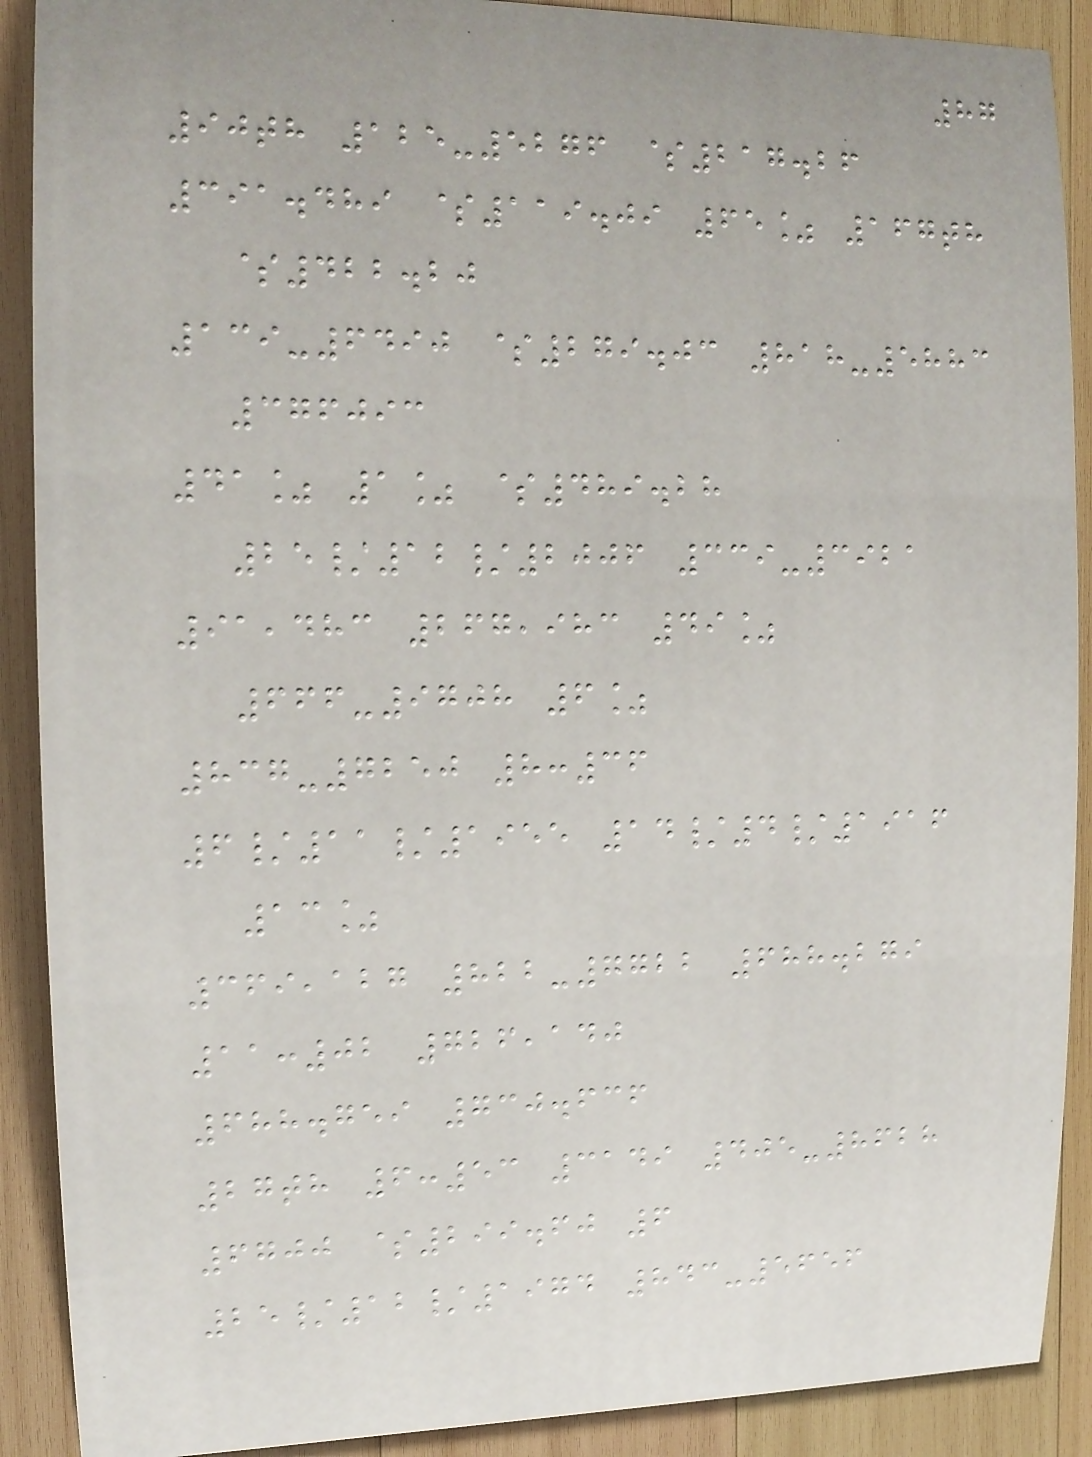87
90th 125-5276 $217.26
391.489 $119.09 65% 167th
$422.20
139-6490 $279.03 818-5883
376093
41% 1% $489.28
25/12/2006 339-3921
91,483 267,983 49%
666-9708 6%
837-7250 8:36
6/11/1955 14/4/1916
13%
369,127 822-7722 688.279
11:02 726,140
688.759 730.636
27th 6:53 3149 405-8628
6700 $299.60 6
25/12/1974 843-5656
